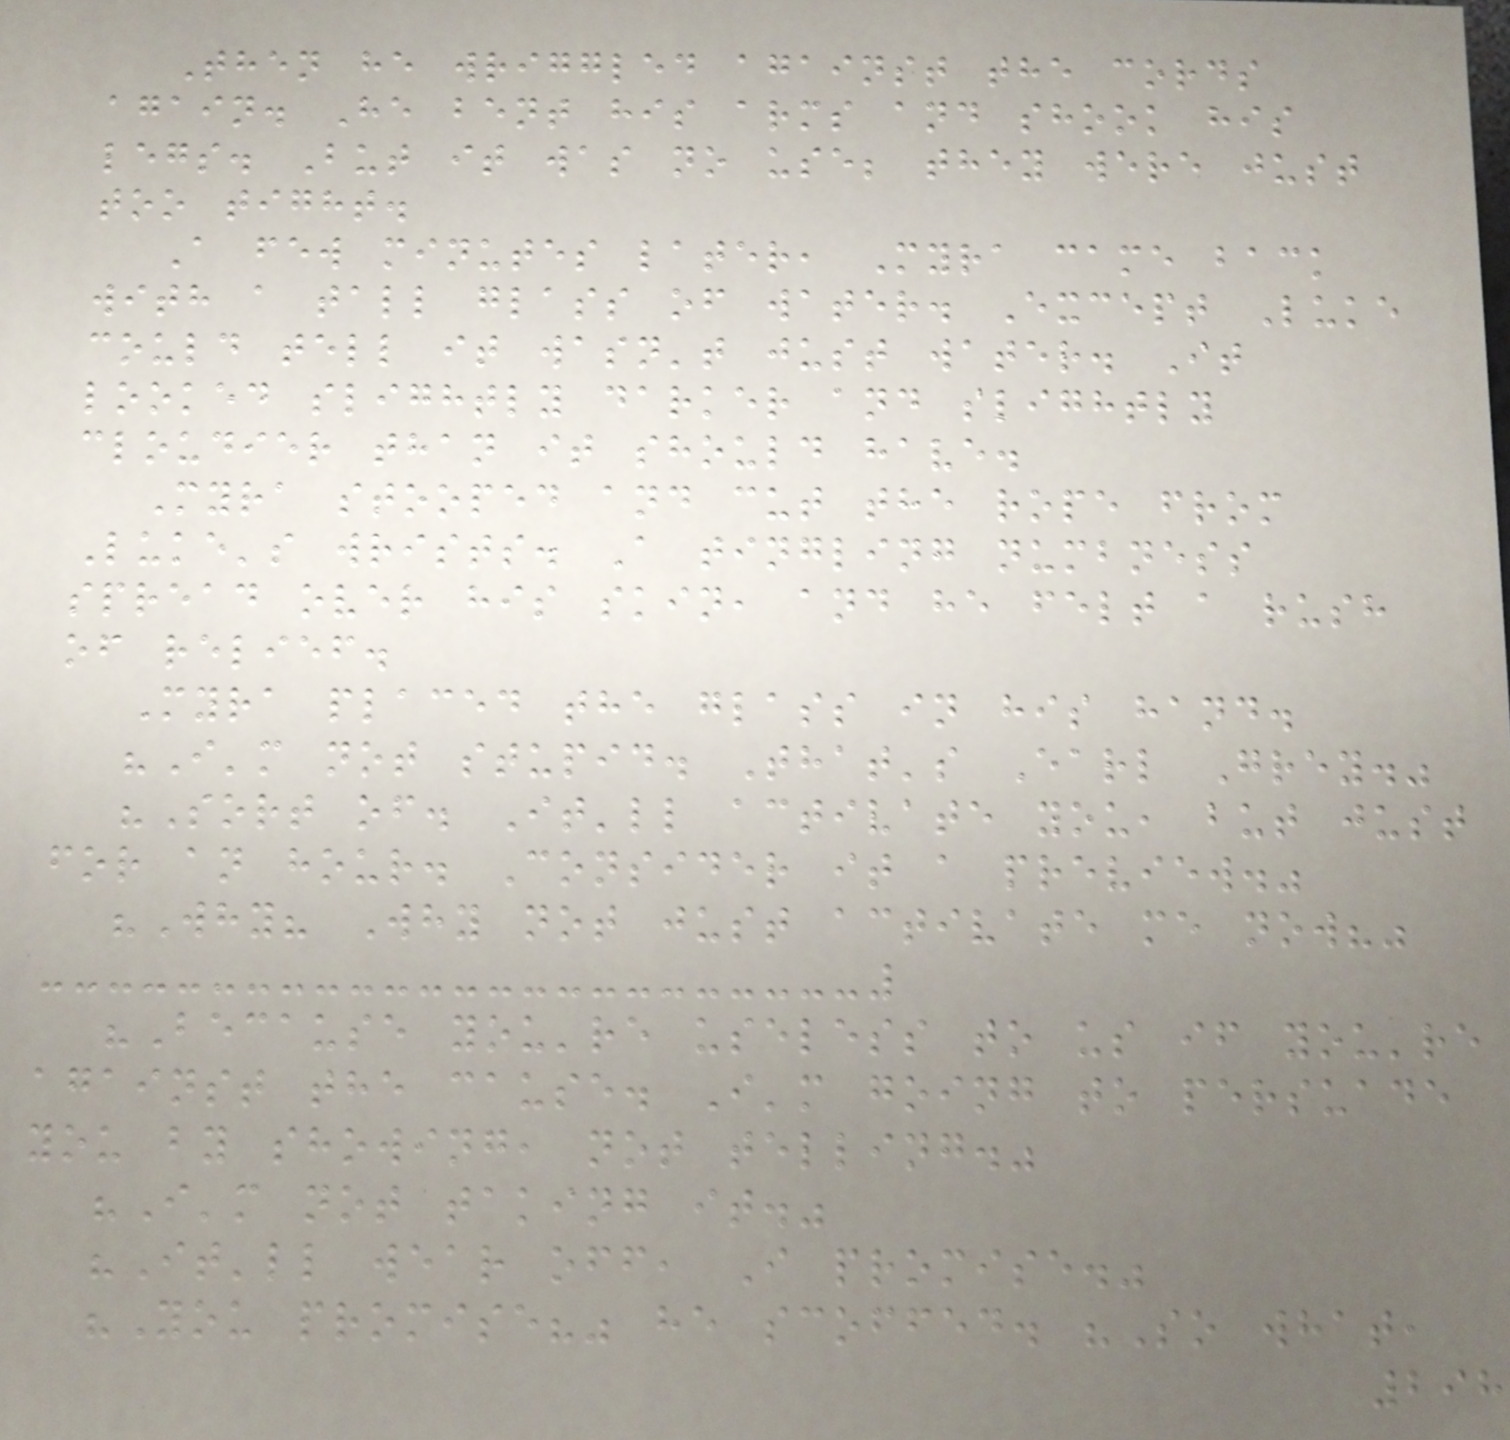Then he wriggled against the cords
again. He bent his arms and shook his
legs. But it was no use; they were just
too tight.
A few minutes later, Myra came back
with a tall glass of water. Except Luke
could tell it wasn't just water. It
looked slightly darker and slightly
cloudier than it should have.
Myra stooped and cut the rope from
Luke's wrists. A tingling numbness
spread over his skin, and he felt a rush
of relief.
Myra placed the glass in his hand.
"I'm not stupid. That's Earl Grey."
"Sort of. It'll activate you, but just
for an hour. Consider it a preview."
"Why? Why not just activate me now?"
"Because you're useless to us if you're
against the cause. I'm going to persuade
you by showing, not telling."
"I'm not taking it."
"It'll wear off, I promise."
"You promise?" he scoffed. "So what,
298
